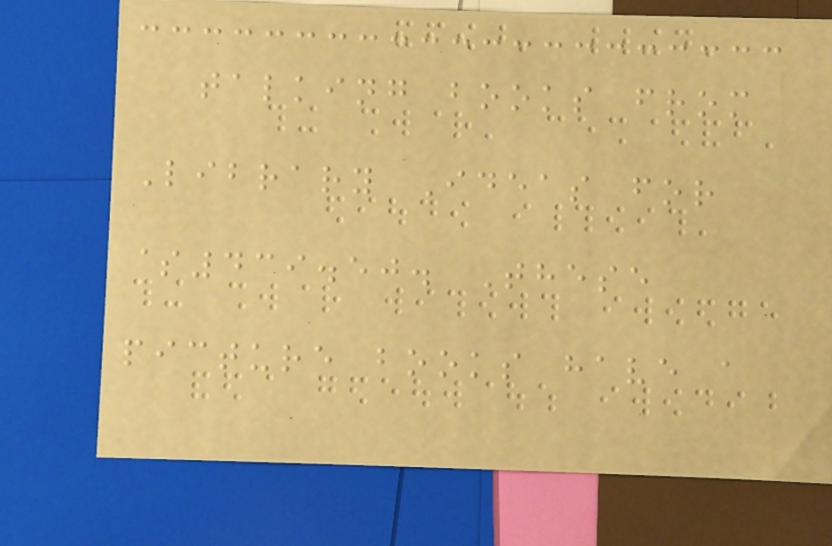talking books from
Library Ideas for
$439.50. These
picture books have a
